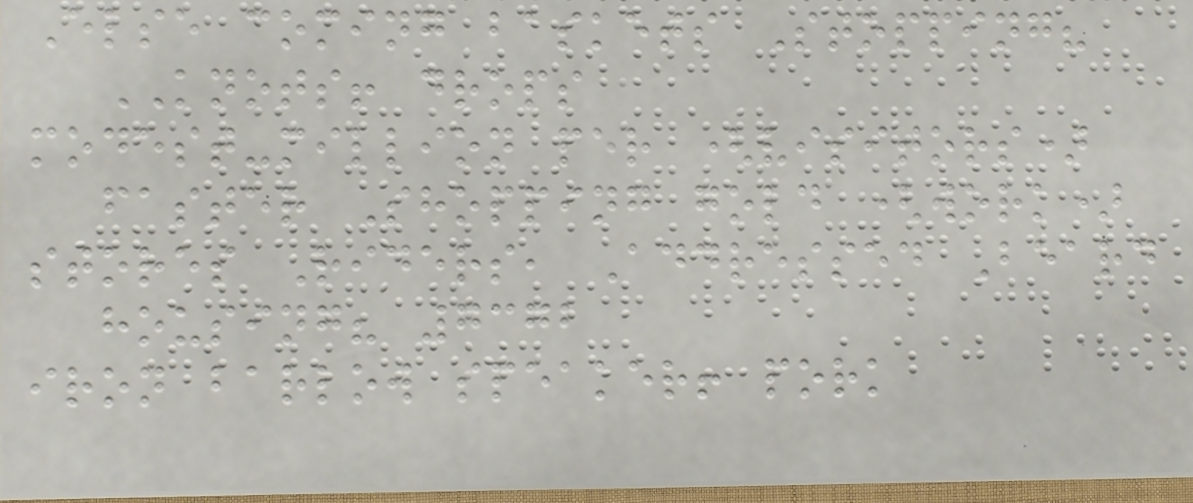Else coming baskets Stopping?
KNOTS! drops
modest-million per (visitors)
faster Shopping gold (work)
stores Riders, Addressed Beard
housing? 7372
iron barlow speaker! pork
